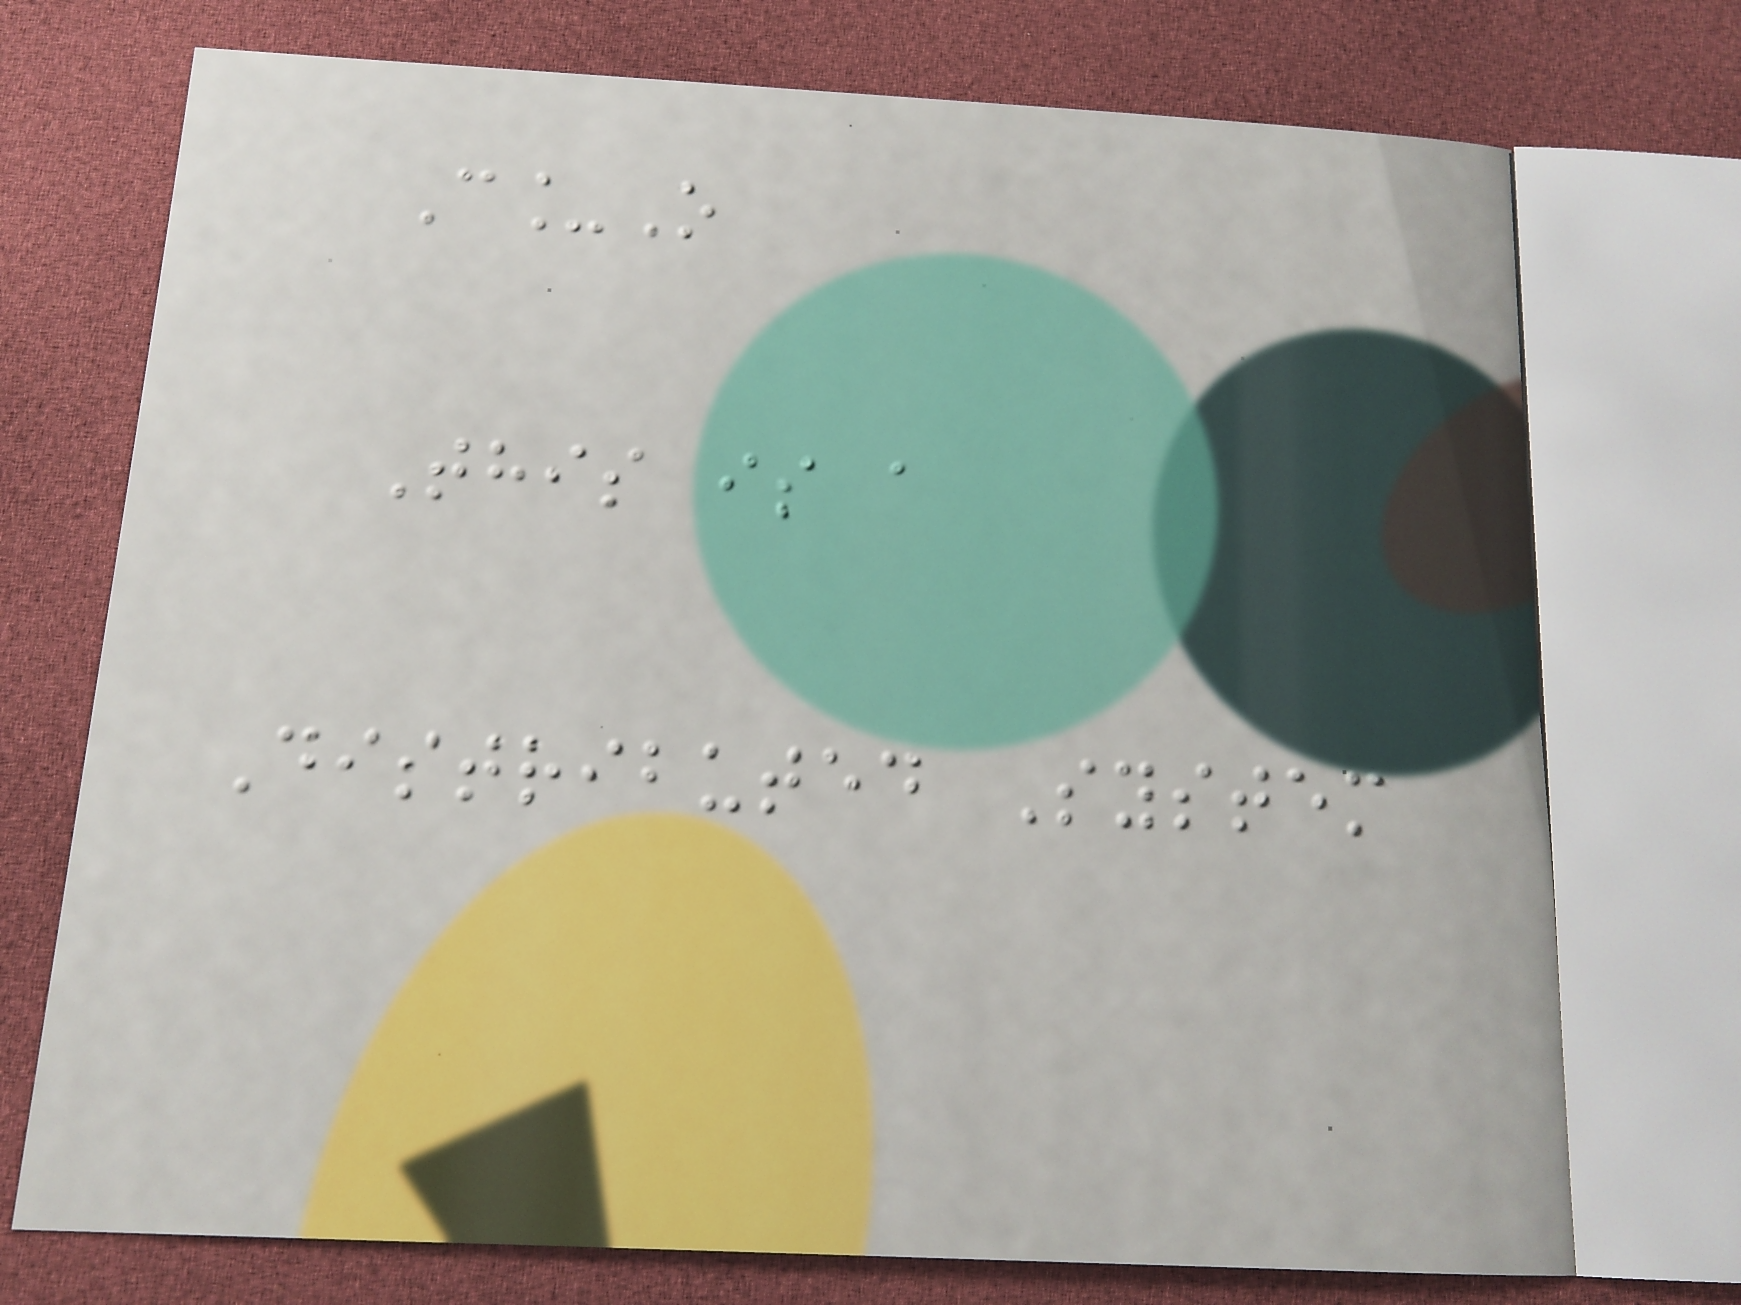C_O
This is a
Distributed System
